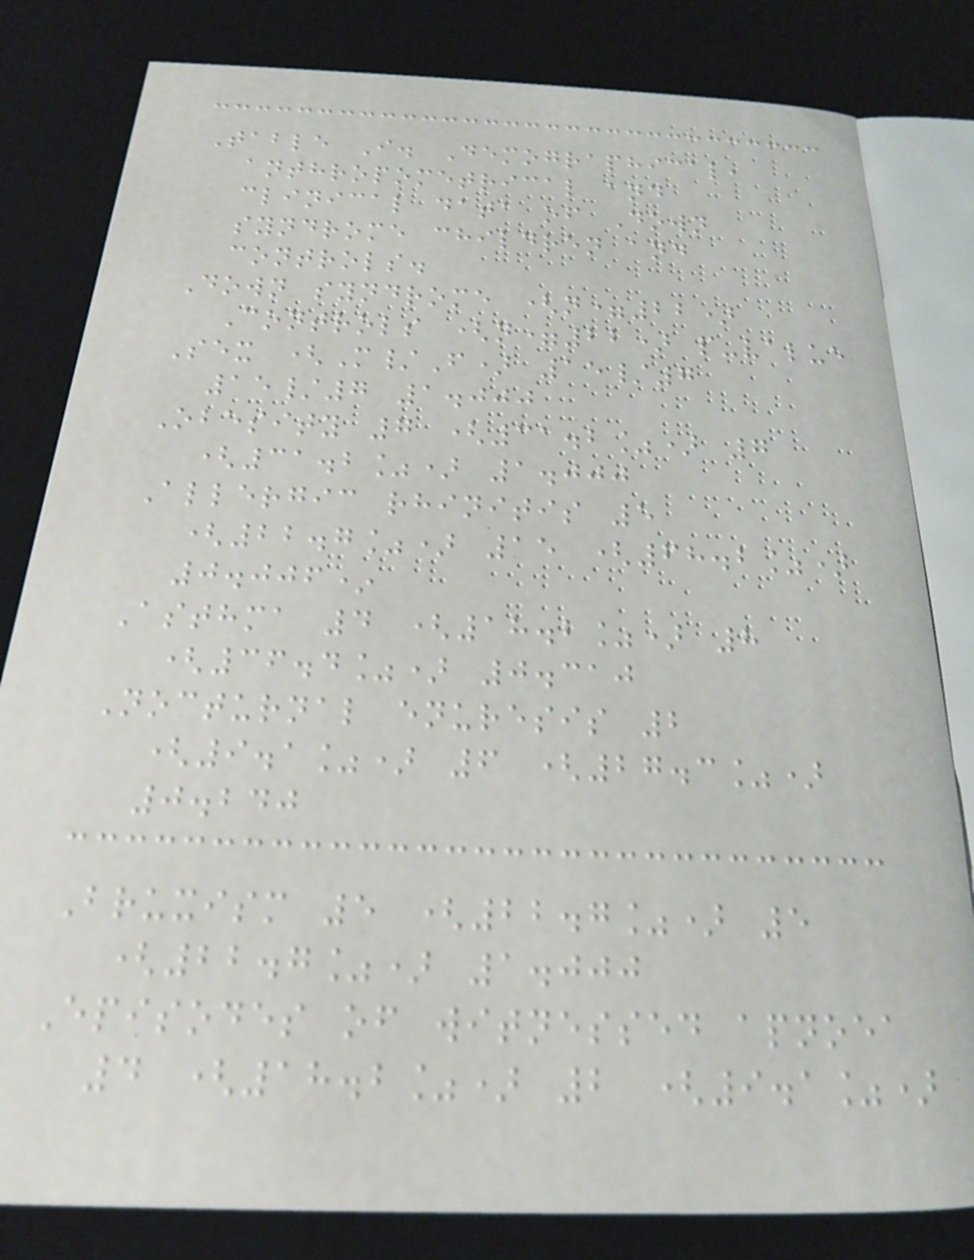Table I. Demographical,
anthropometrical and
clinical data of Down
syndrome children and
controls.
Down syndrome (n=22)
Controls (n=22) p-value
Sex (M/F) 15/7
15/7 1.000
Obesity 7 (31.2%) 7
(31.2%) 1.000
Allergic rhinitis 5
(22.7%) 15 (68.2%)
0.006*
Asthma 4 (18.2%) 8
(36.4%) 0.310
Nocturnal enuresis 2
(9.1%) 6 (27.3%)
0.240
Bruxism 5 (22.7%) 5
(22.7%) 1.000
Episodes of witnessed apnoea
4 (18.2%) 2 (9.1%)
